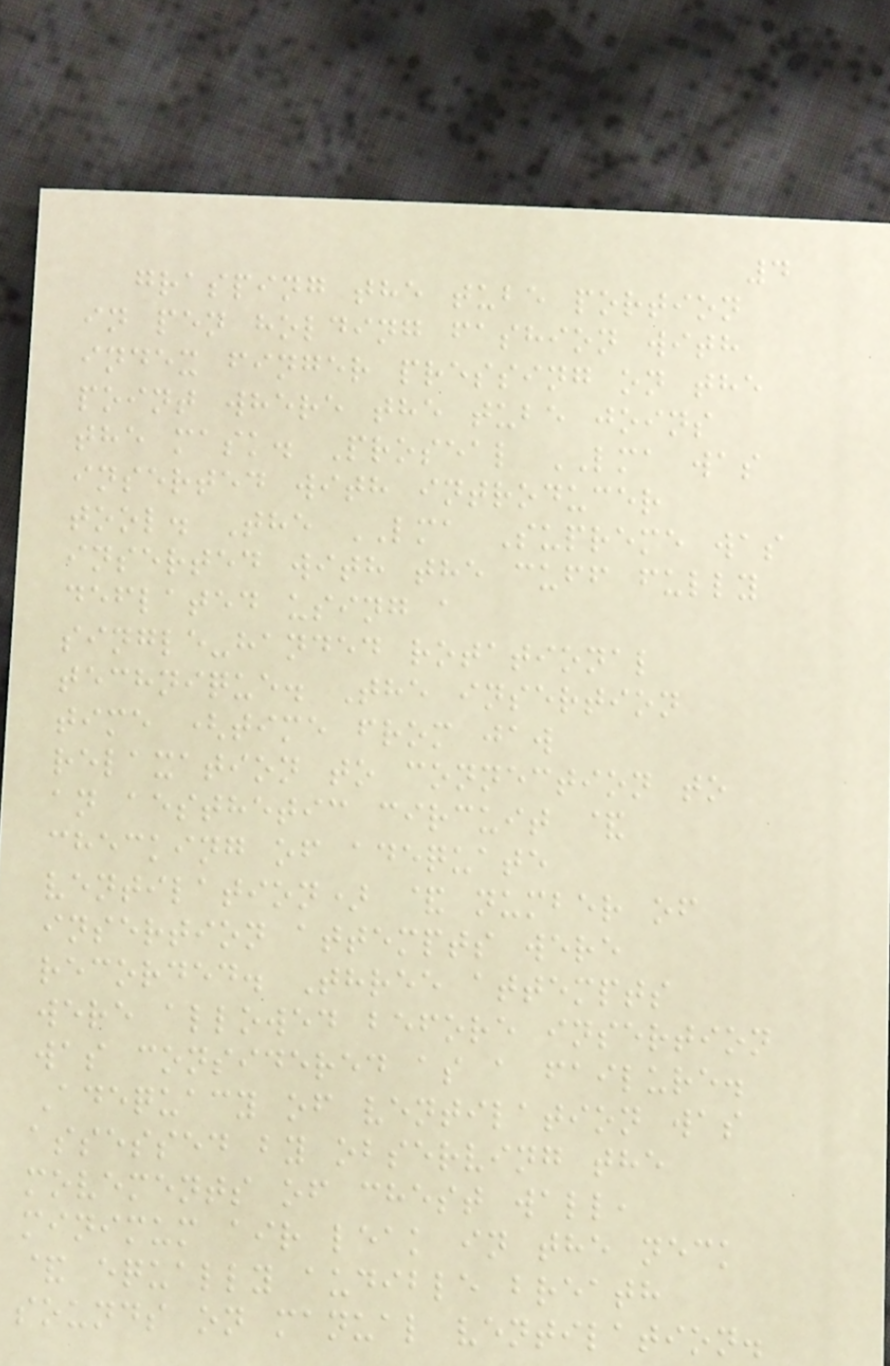4
grasping the tube portion
in pen holding fashion with
index finger pressing on the
point where the tube joins
the mask. Proseal LMA was
inserted with introducer
tool. The LMA Supreme was
inserted with the cuff fully
deflated using a
single-handed rotational
technique. The insertion
time (time from jaw
relaxation to connection to
an aesthetic circuit &
checking of adequate
ventilation) & number of
insertion attempts were
recorded. Three attempts
were allowed before insertion
was considered as a failure.
Adequacy of ventilation was
assessed by observing the
movements of chest wall,
minimum air leak in the neck
& equally audible breath
sounds on manual ventilation.
